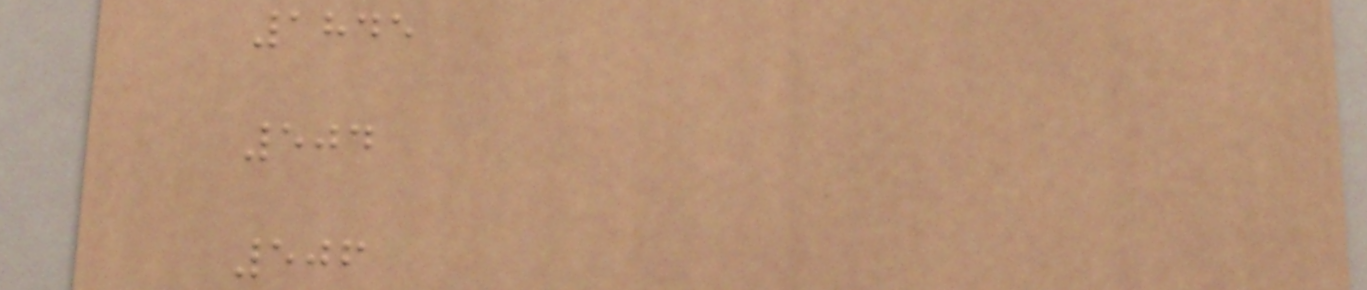1845
504
506
